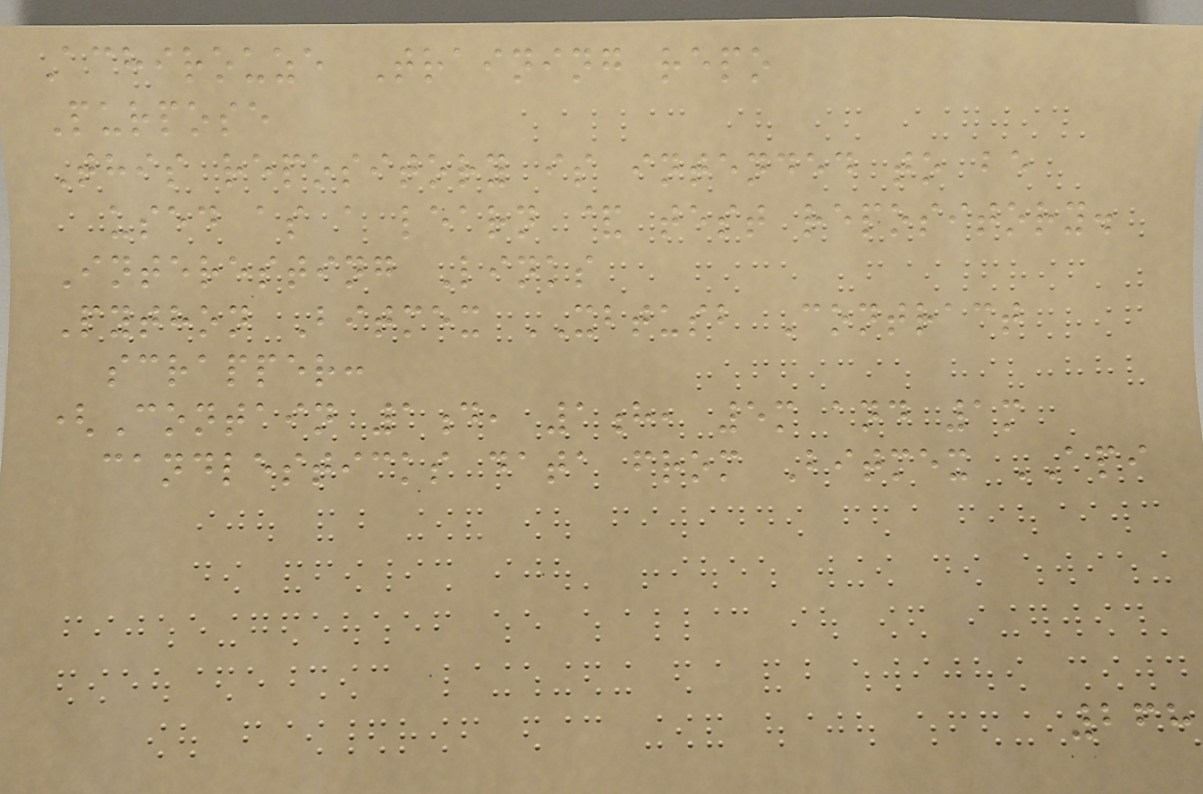Achirouze Training repo
Purpose
This repository is intended to be
used as a learn & test repository.
Interesting Links
Python Bitmex XBTUSB Contract
scrapper:
(Contain 1d, 1h, 5m and 1m
candlesticks data from Bitmex API
268
